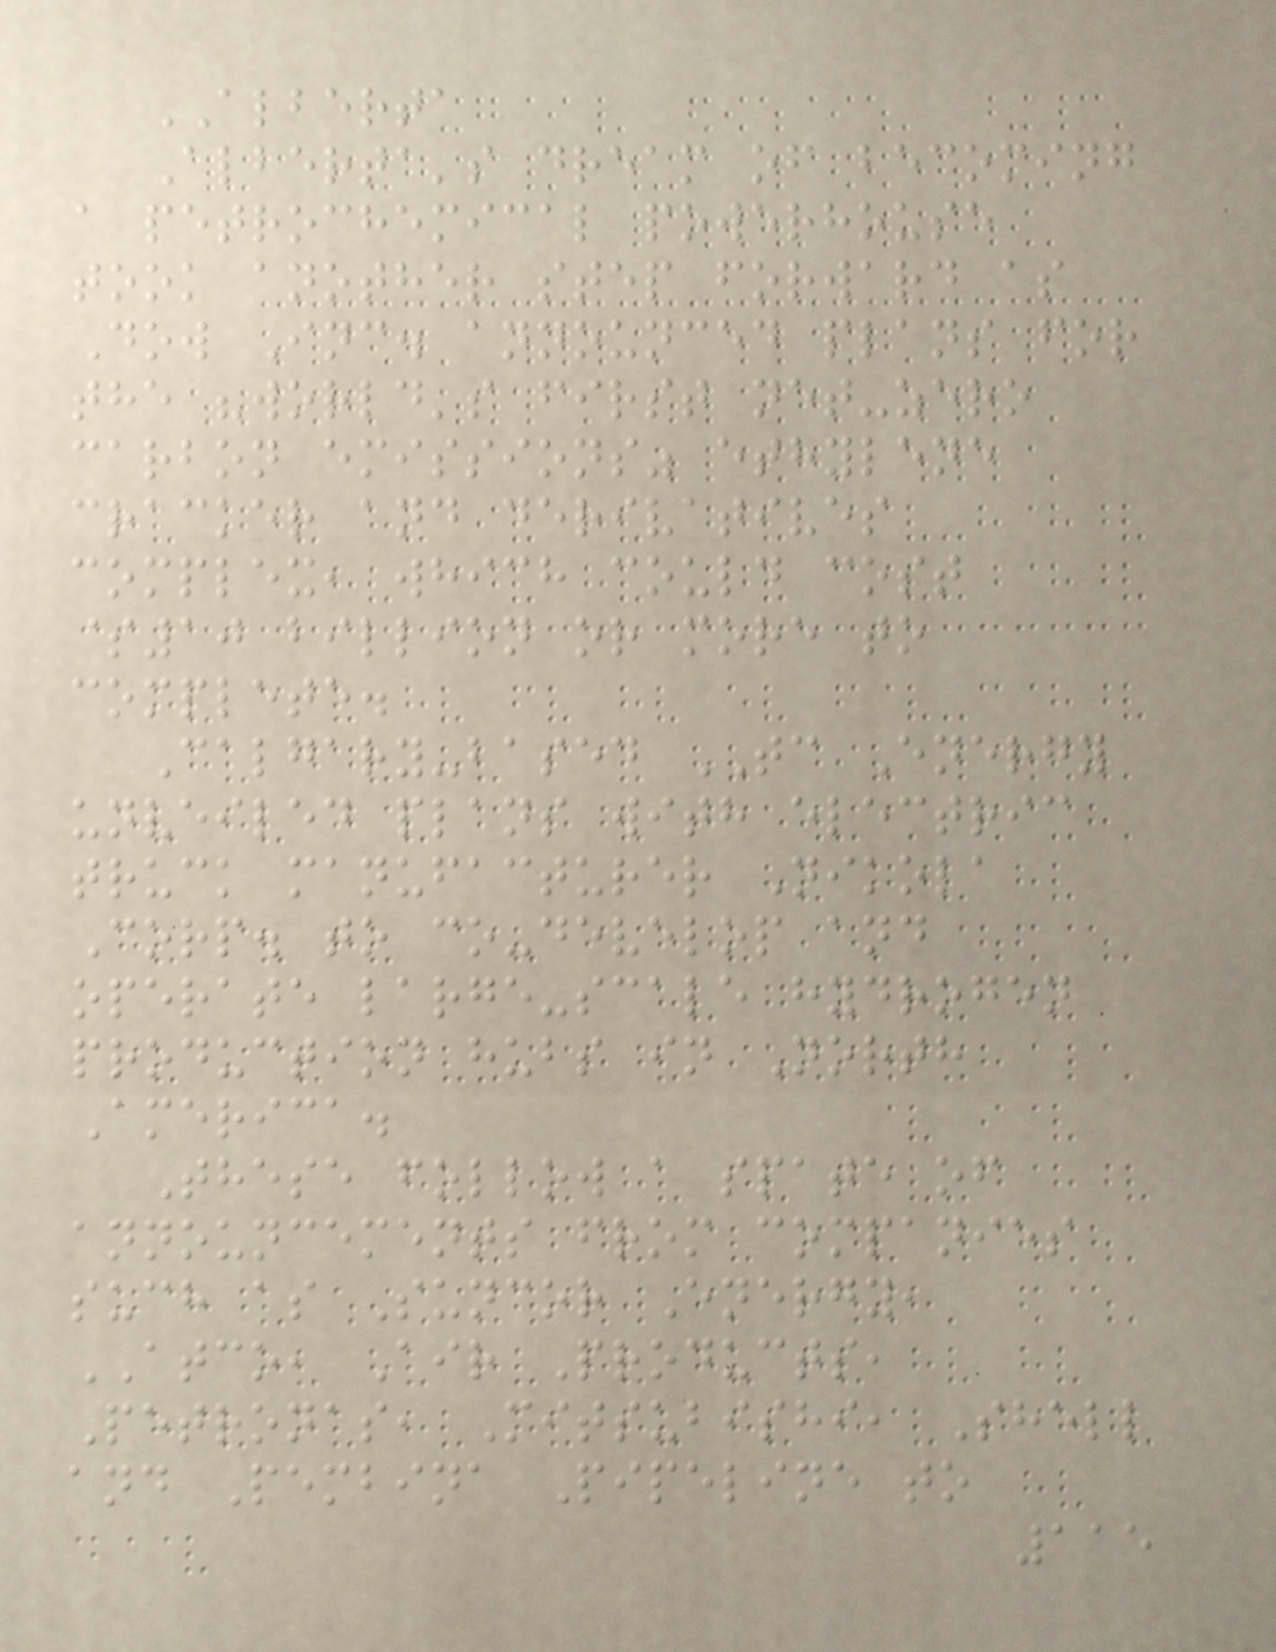ALBERTA
Alberta's dream of becoming
a petrochemical powerhouse
took another step forward as
Dow Inc. announced plans for
the "world's first net-zero
carbon emissions" ethylene
cracker and derivatives
complex, which could cost
$10 billion or more to
complete.
Calgary-based TC Energy
unveiled plans with electric
truck manufacturer Nikola
Corp. to co-develop and
operate large-scale hydrogen
production hubs in North
America.
These follow a spate of
announcements from companies
such as Suncor Energy,
ATCO, Air Products,
Petronas, Mitsubishi, Shell
and Pembina Pipeline to
115
